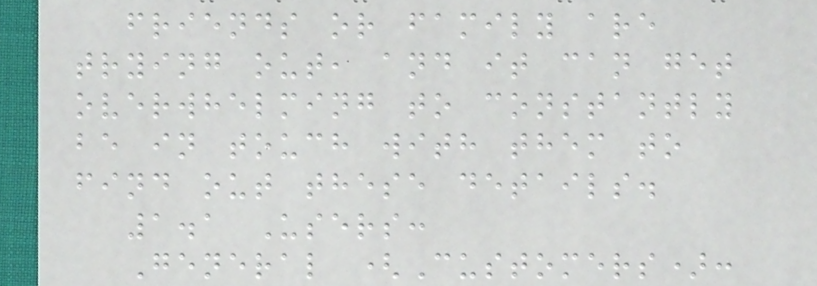friends or family are
trying out, and it can get
overwhelming to constantly
be in touch with them to
find out these details.
1.1 Users:
General (Customers):
